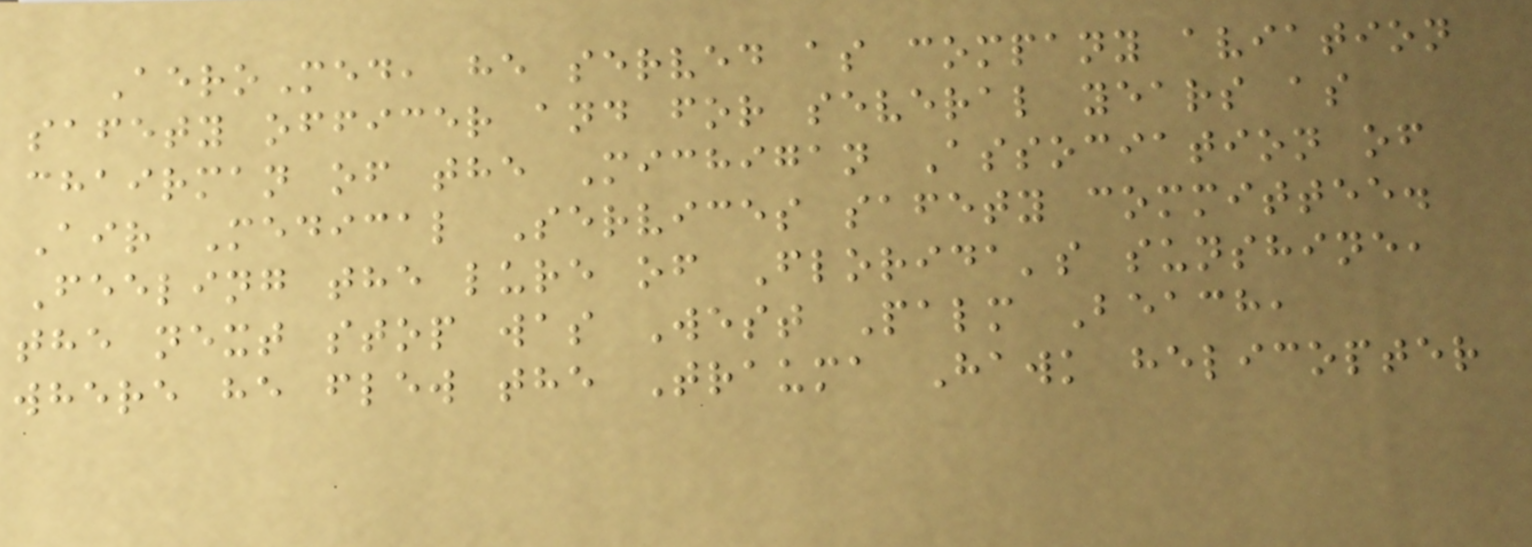AeroMed, he served as company aviation
safety officer and for several years as
chairman of the Michigan Association of
Air Medical Services safety committee.
Feeling the lure of Florida's sunshine,
the next stop was West Palm Beach,
where he flew the Trauma Hawk helicopter
